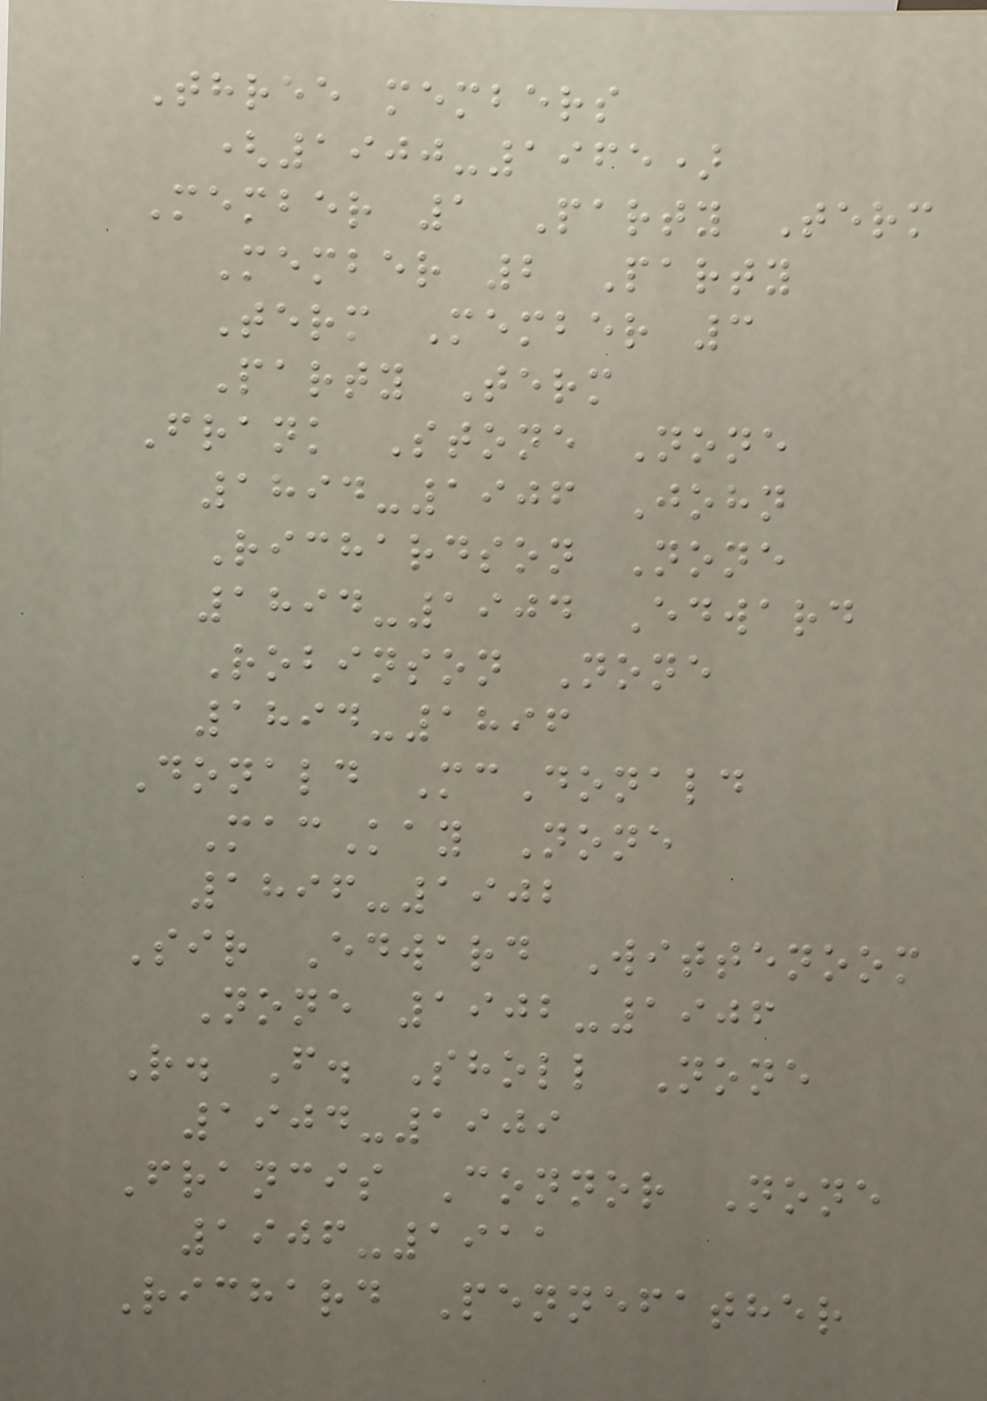Three members
(1900-1965)
Member 1 Party Term
Member 2 Party
Term Member 3
Party Term
Frank Stone None
1894-1906 John
Richardson None
1894-1904 Edward
Robinson None
1894-1896
Donald McDonald
MacKay None
1896-1902
Sir Edward Wittenoom
None 1902-1906
R. F. Sholl None
1904-1909
Francis Connor None
1906-1911
Richard Pennefather
